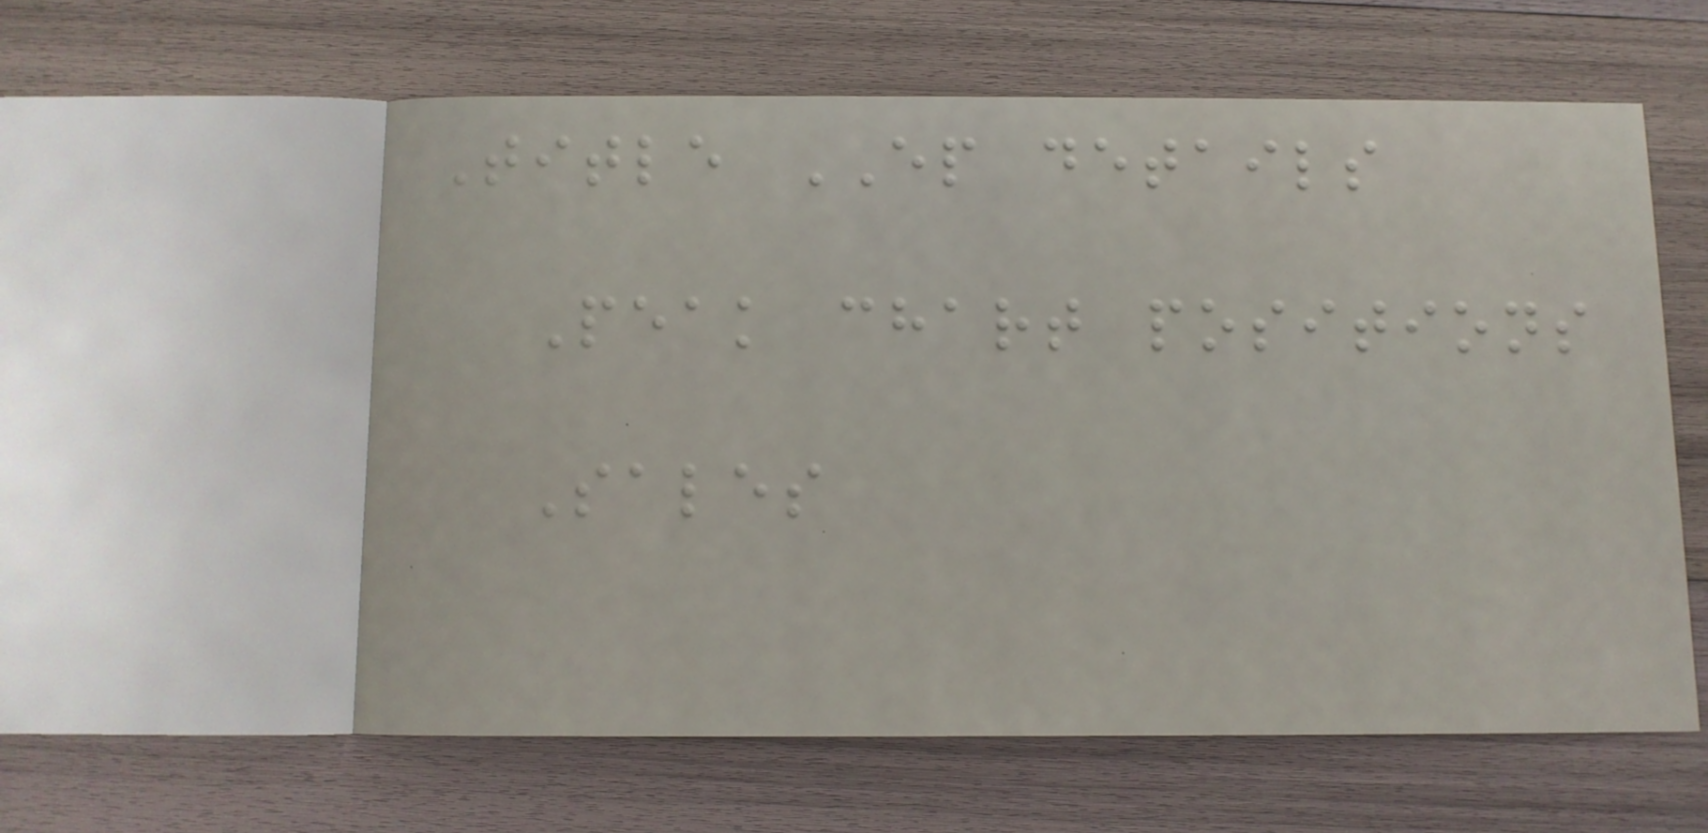Title EP details
Peak chart positions
Sales
